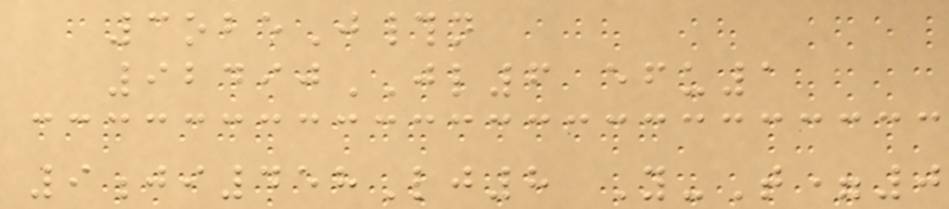3obeJ#n
92490JL6 efu1
9ji458Lj8 Y-T=0
